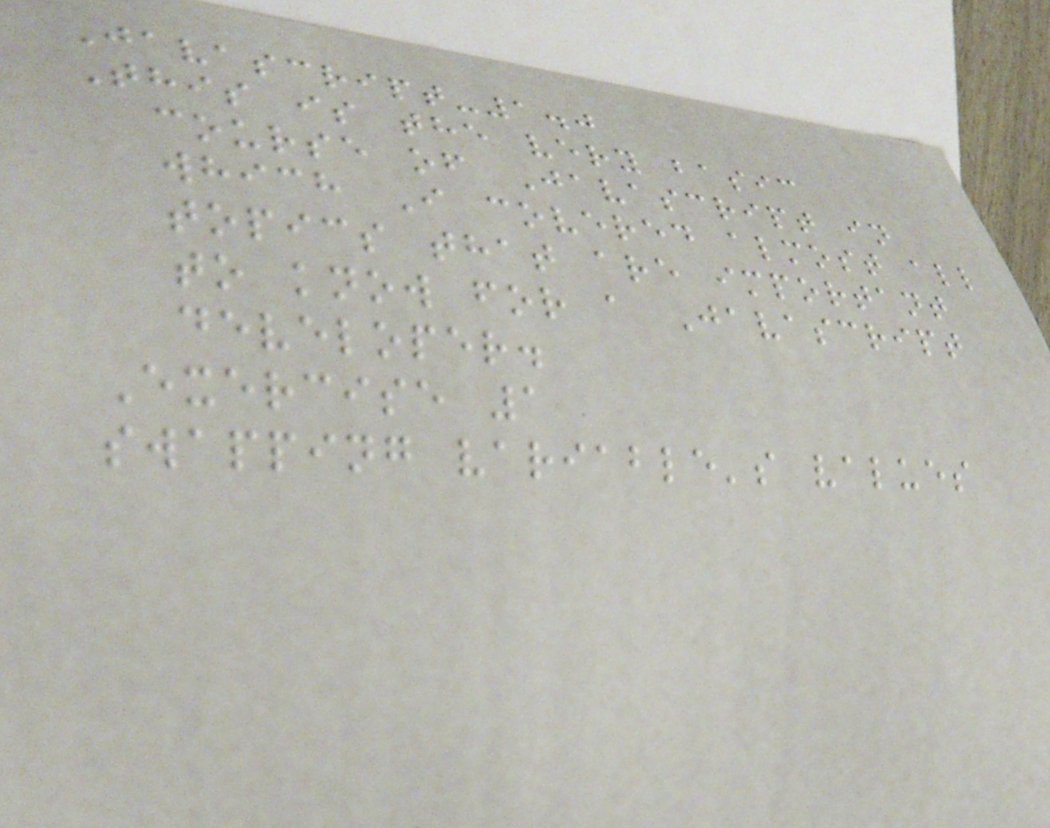Javascript-1.0
This is the very basic
course of Javascript in
which I covered almost all
topics that are important
to know for a Javascript
developer.
Exercise 1
swapping variable's values
